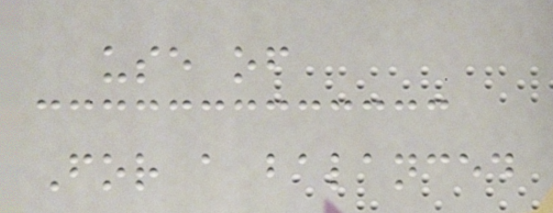use of
For a balanced
